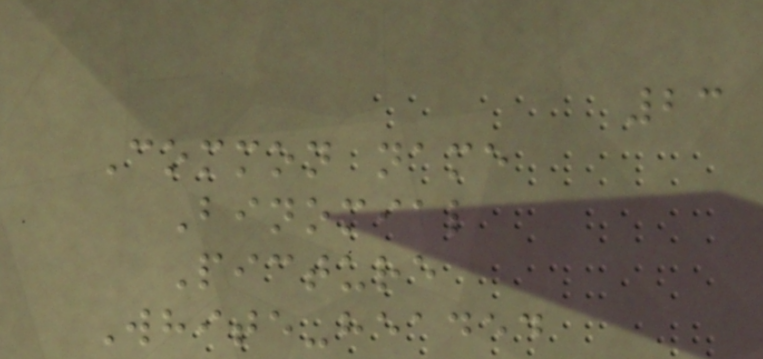23
Common name
Binomial
Picture
White-headed
